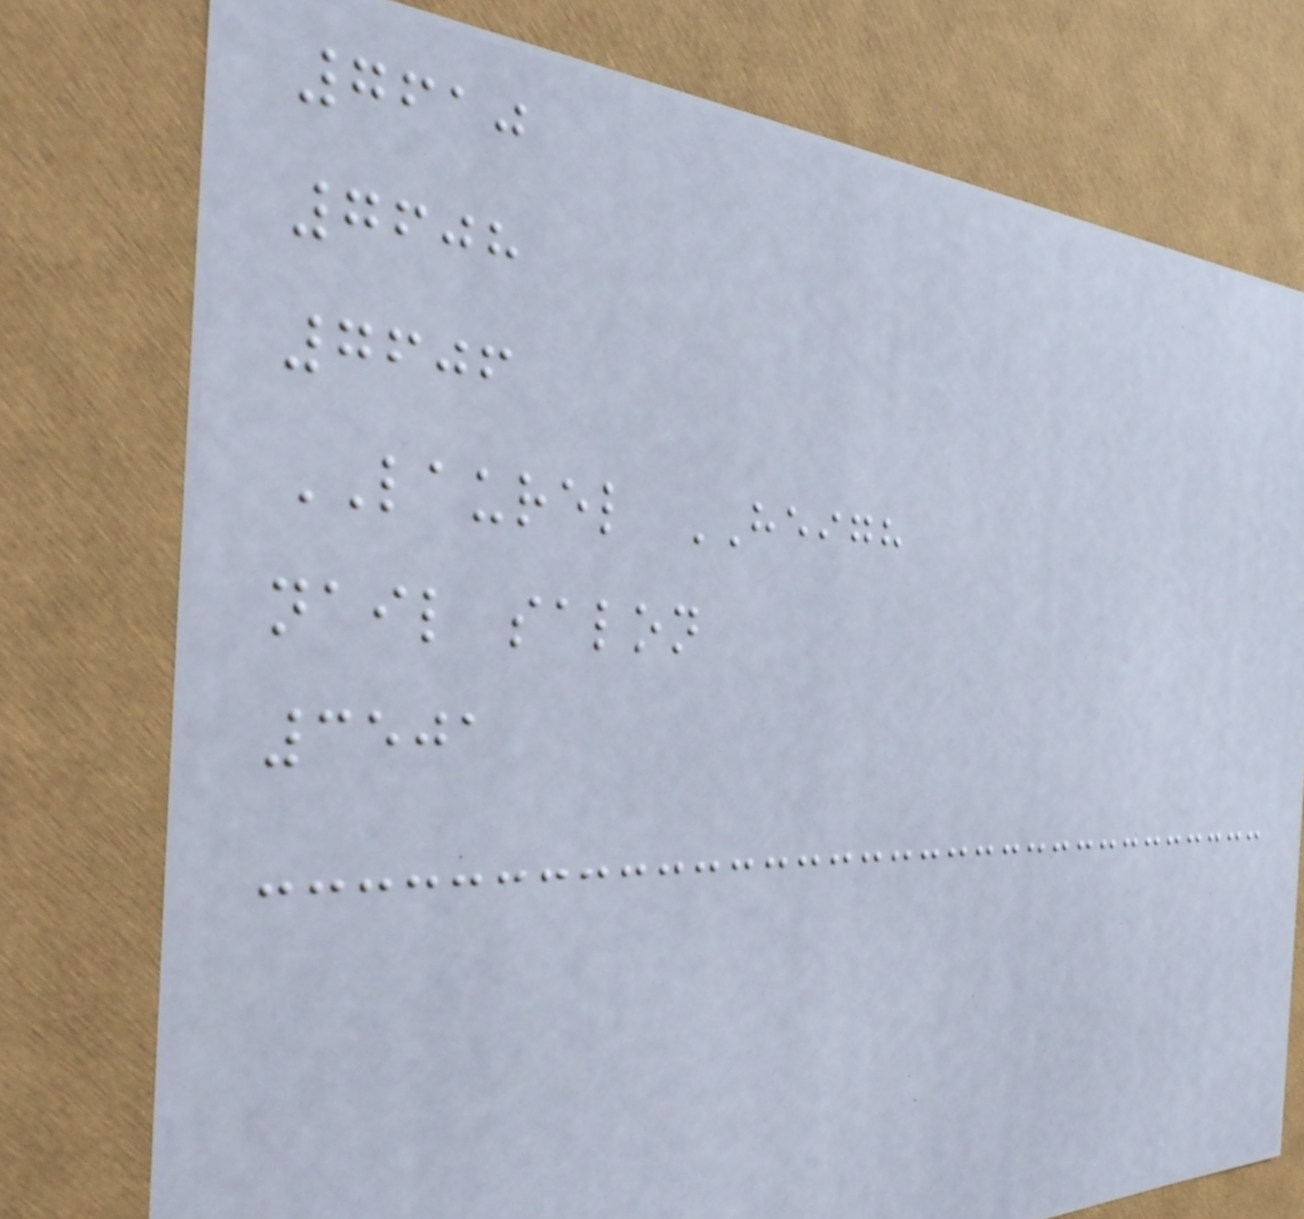7610
7608
7606
LAUREL HEIGH
nail salon
3501
